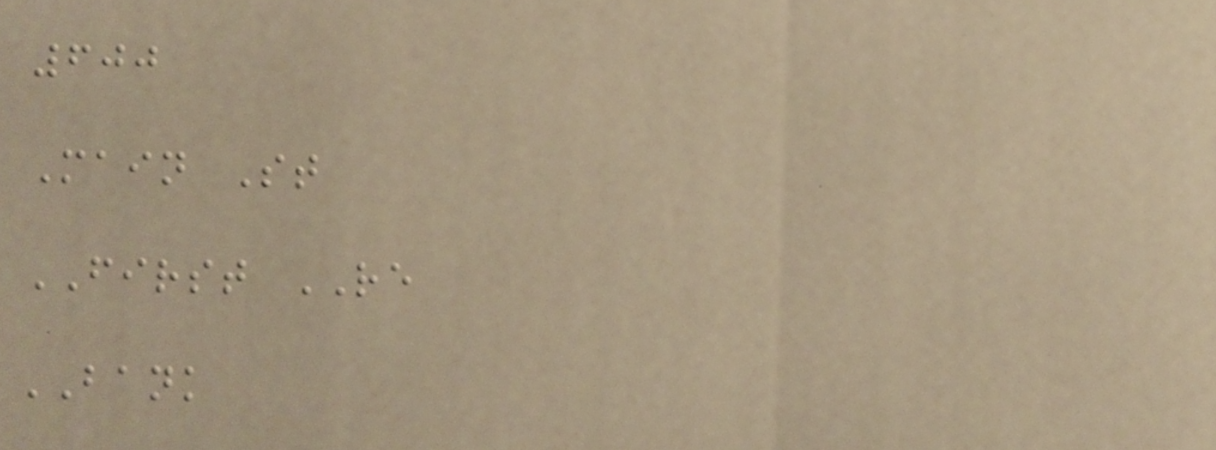600
Main St
FIRST RE
BANK
